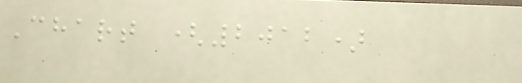Chart (2012)
